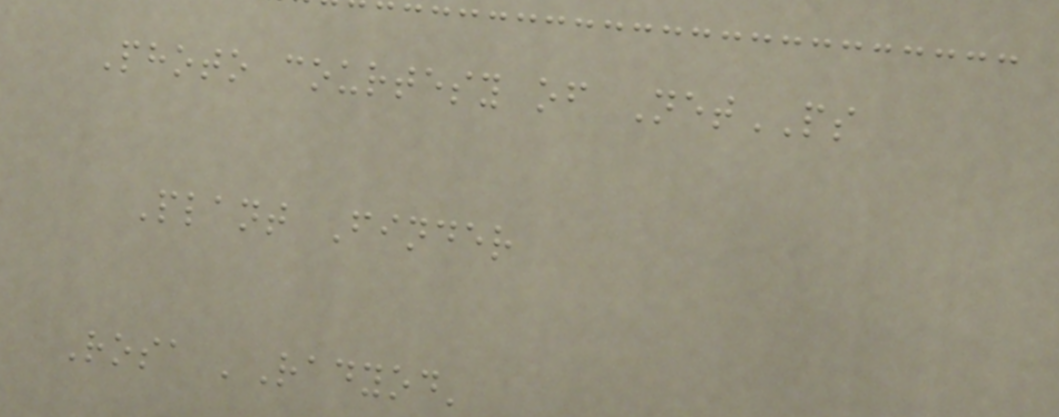Photo courtesy of NetPS
Plant Finder
Rosa 'Radyod'
